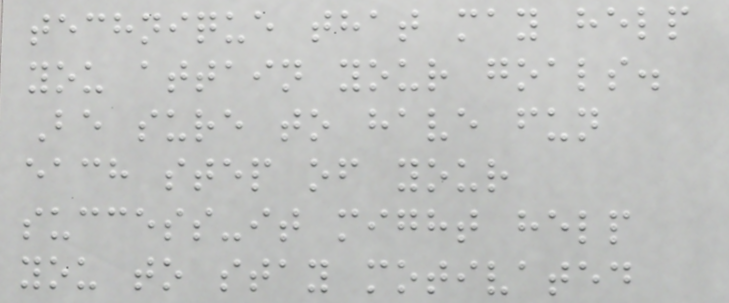technique that may help
you attain your goals.
Be sure to have fun
each step of your
success-it might help
you to stay motivated
